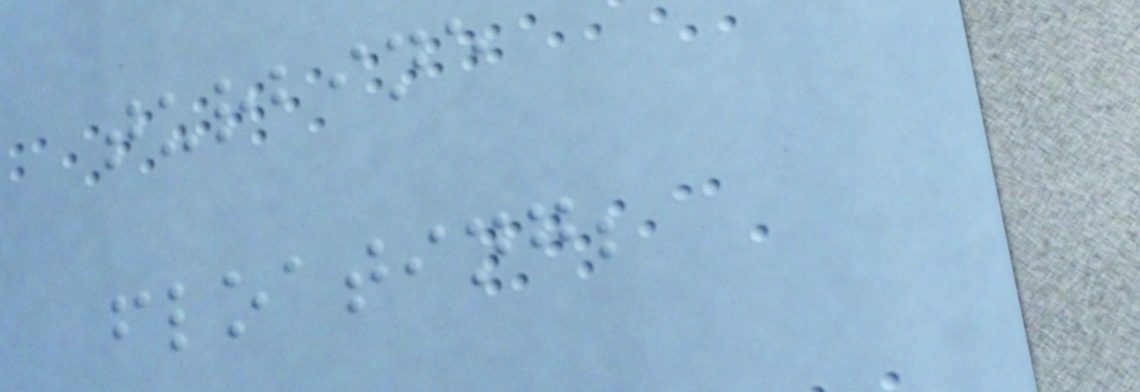turbine
floating;
